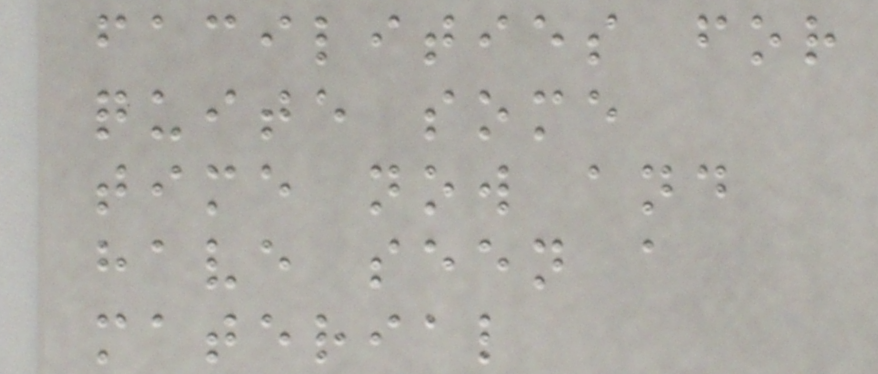facilities for
quite some
time now and
have seen a
material
